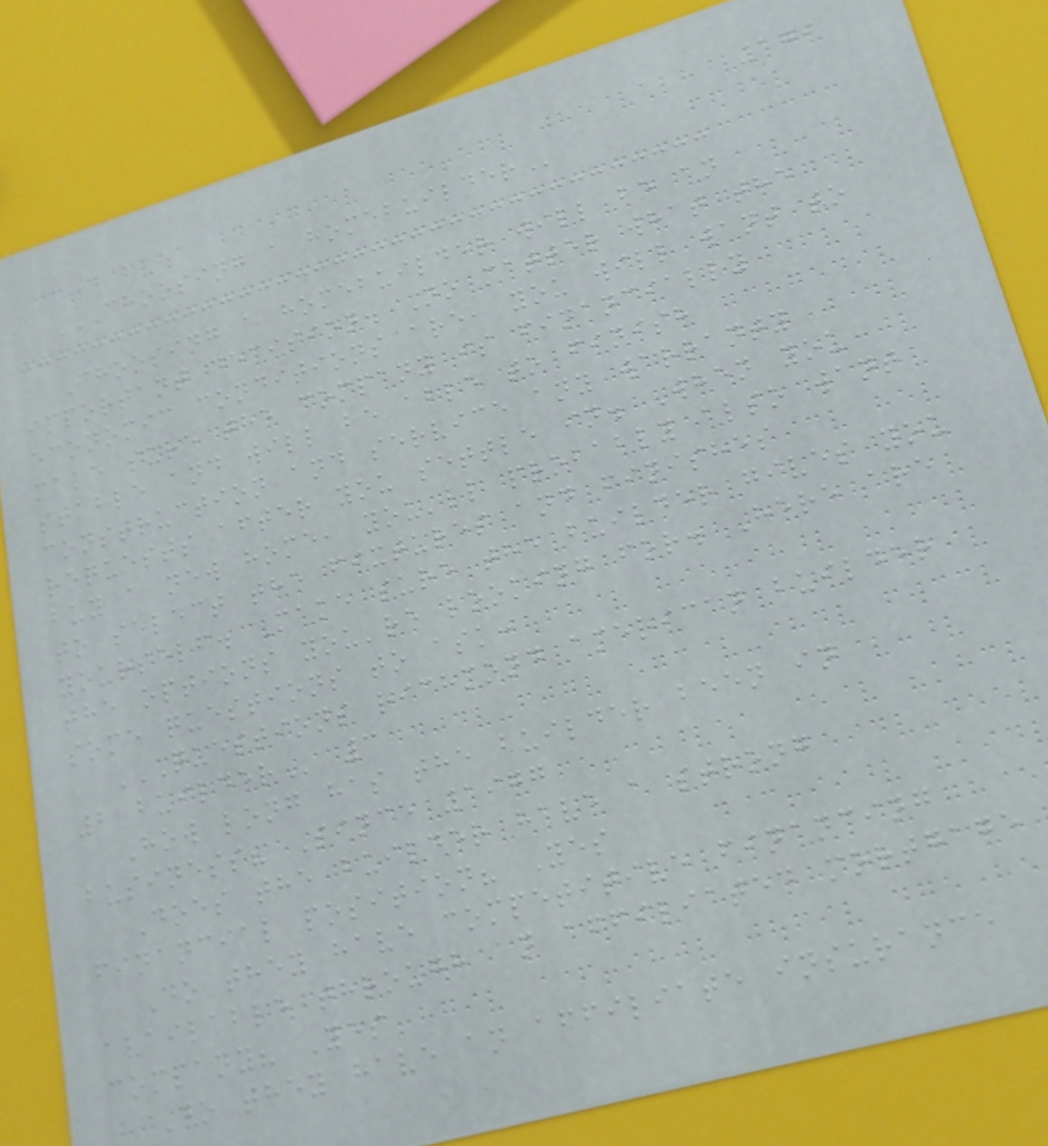179
CHOOSING A HOMEBUILDER
Choosing a homebuilder will be an
important decision. No matter what the
economic conditions are, you will want to
make sure the company is financially
stable and will be able to finish
construction and service any warranty
requests after you settle in. When you
buy a new home, you'll probably also want
to select the fixtures and finishes
yourself. Make sure the builder gives you
the options you're looking for. Here are
some questions to ask:
QUESTIONS RICHMOND AMERICAN BUILDER
2 BUILDER 3
How long has the builder been in
business? Since 1977
Does the builder have a strong
financial position? Yes
Do they have competitive financing
available through an affiliated mortgage
company? Yes
Do they have an affiliate insurance
